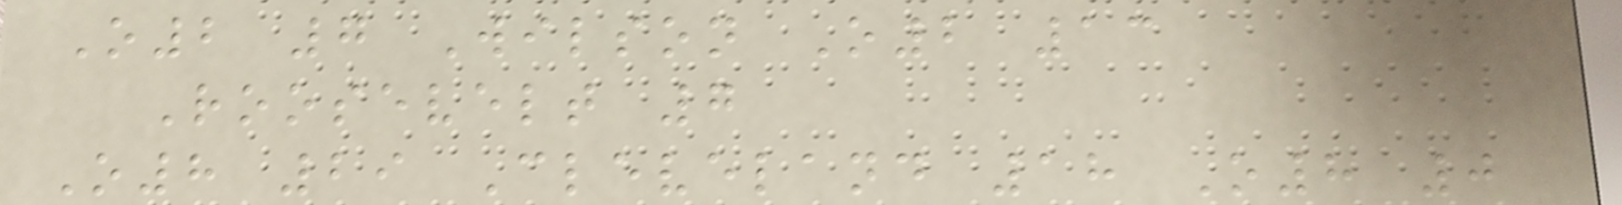O2 7 Wilson O2 13
Roosevelt 7
O8 29 Cleveland 18 O8 0
